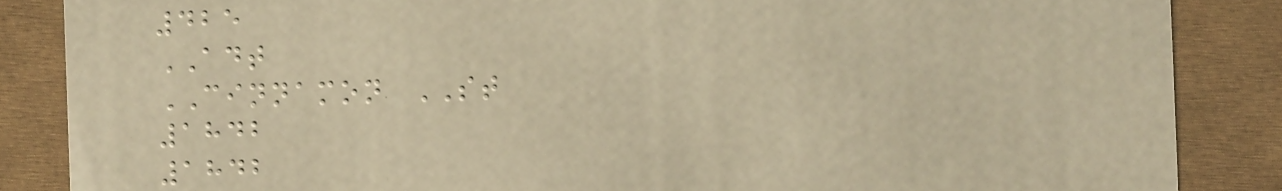425
ADT
CINNAMON ST
1842
1842
